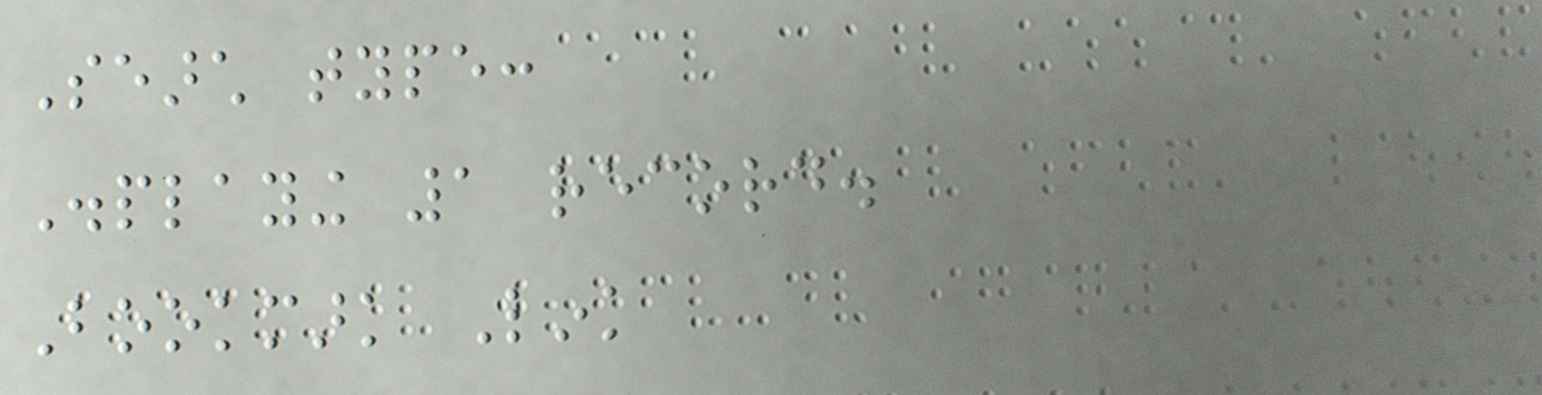Search type:
Displaying 1 record.
Bookmark Link
